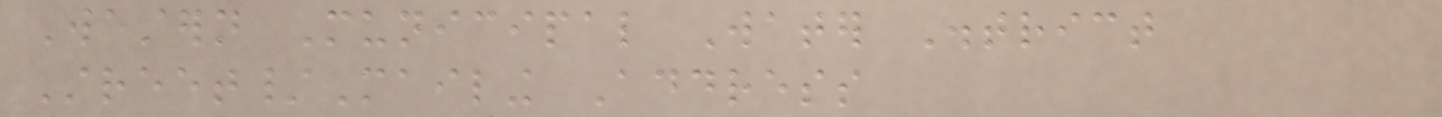Western Municipal Water District
Street/Mailing Address
